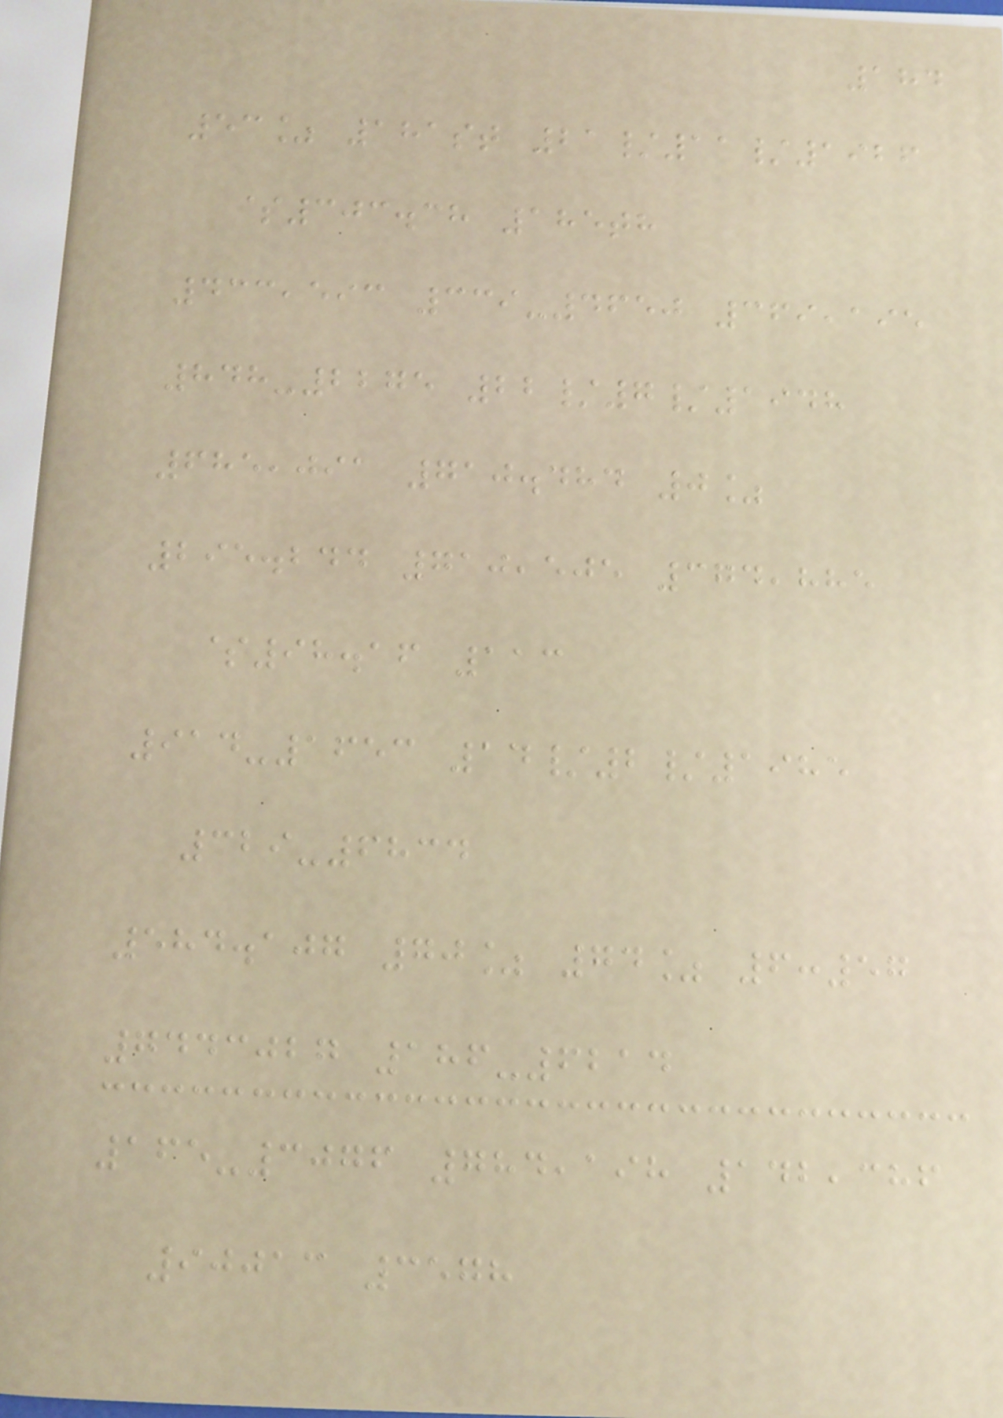184
53% 181st 21/11/1926
$303.38 185th
433,593 339-4650 369,195
848-2275 22/7/1948
685,091 710.484 0%
295.244 710,505 374,885
$98.16 113
914-1653 14/2/1985
329-6834
584.107 70% 74% 6:57
7443027 186-6214
165-3076 784,198 142,386
90013 3578
